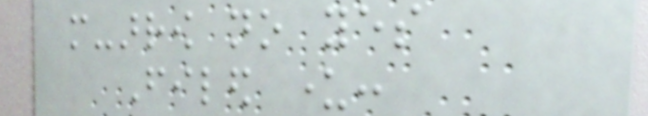more-arrow no yes
Filed under:
